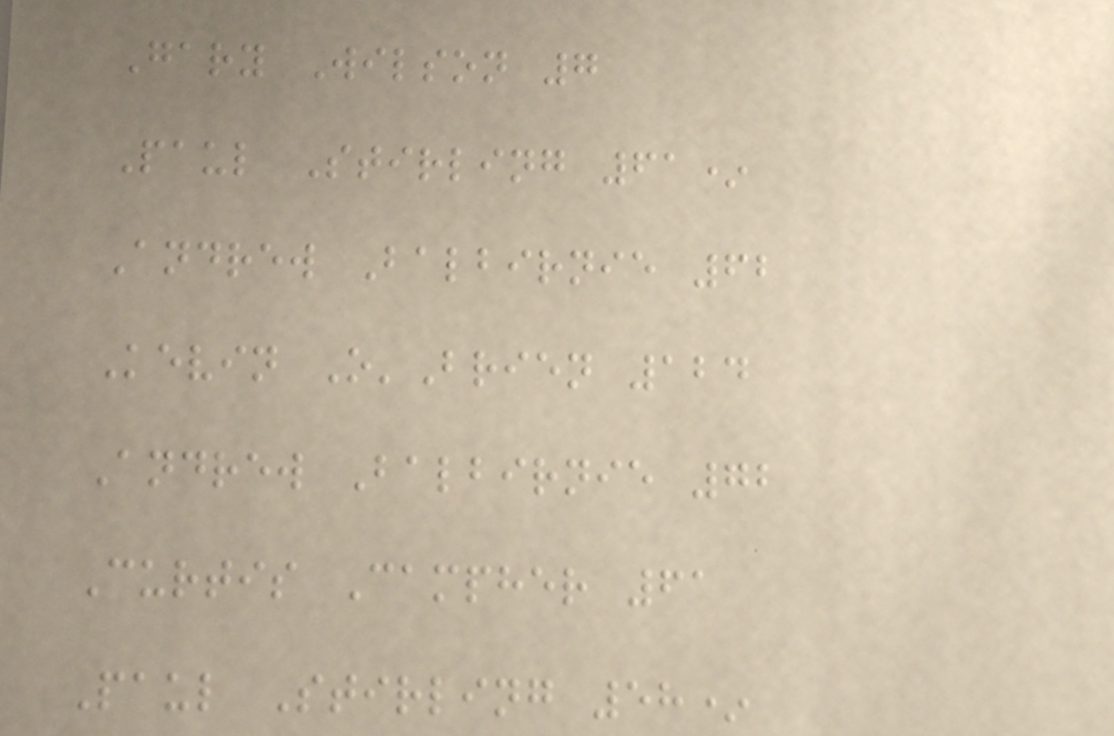Gary Wilson 7
Paul Stirling 61*
Andrew Balbirnie 62
Kevin O'Brien 124
Andrew Balbirnie 72
Curtis Campher 61
Paul Stirling 58*
